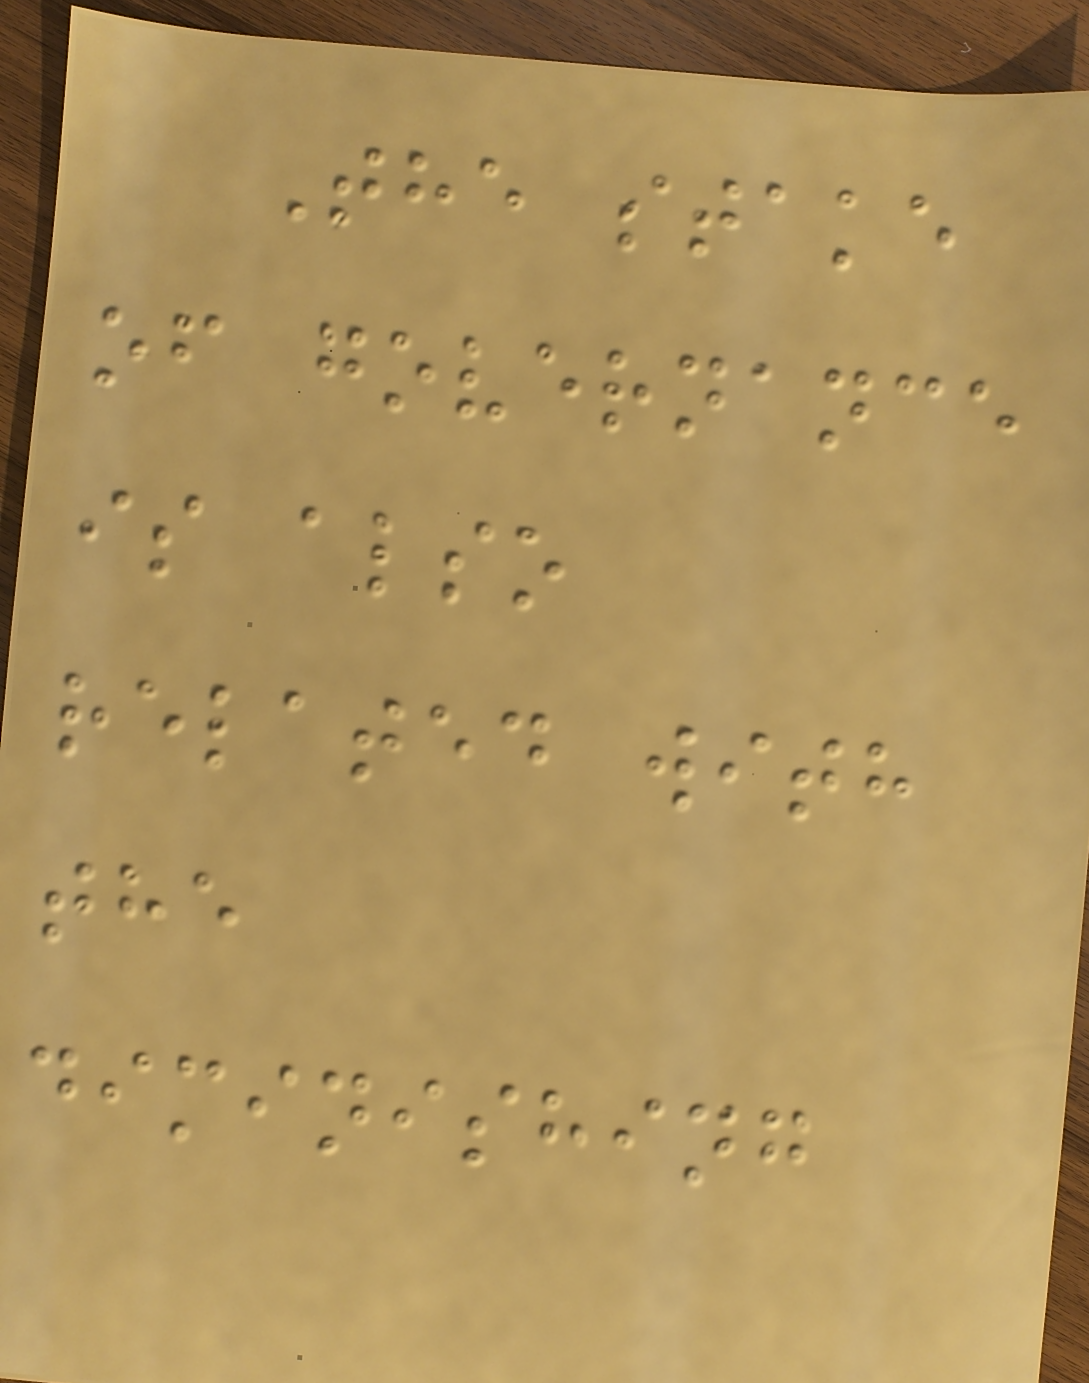The stake
of governance
is also
related with
the
diminishing
